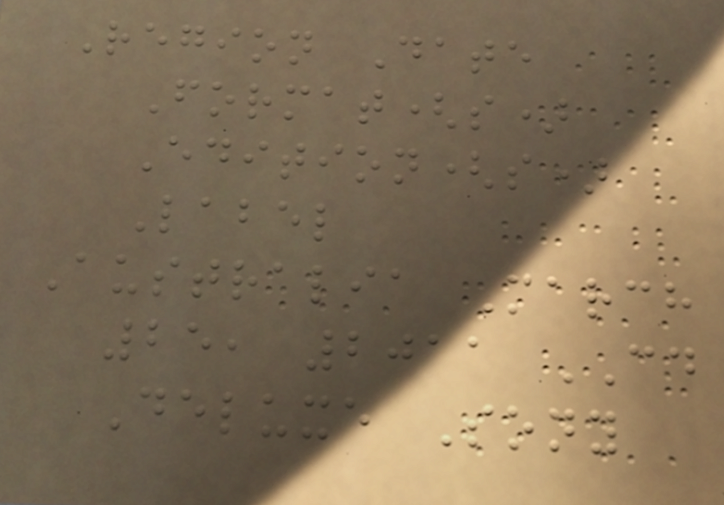Region Date
Format(s)
Edition(s)
Label
Australia March
25, 2011 CD
Deluxe Sony
